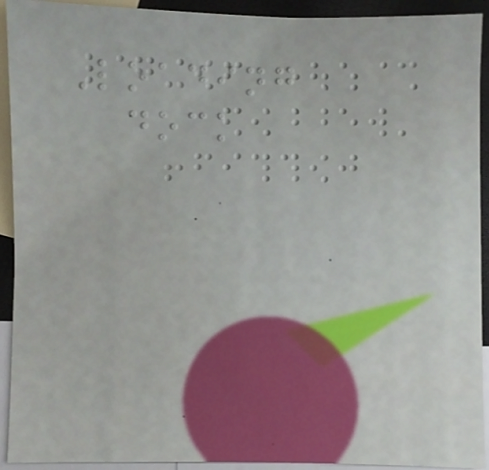Loading
dock
